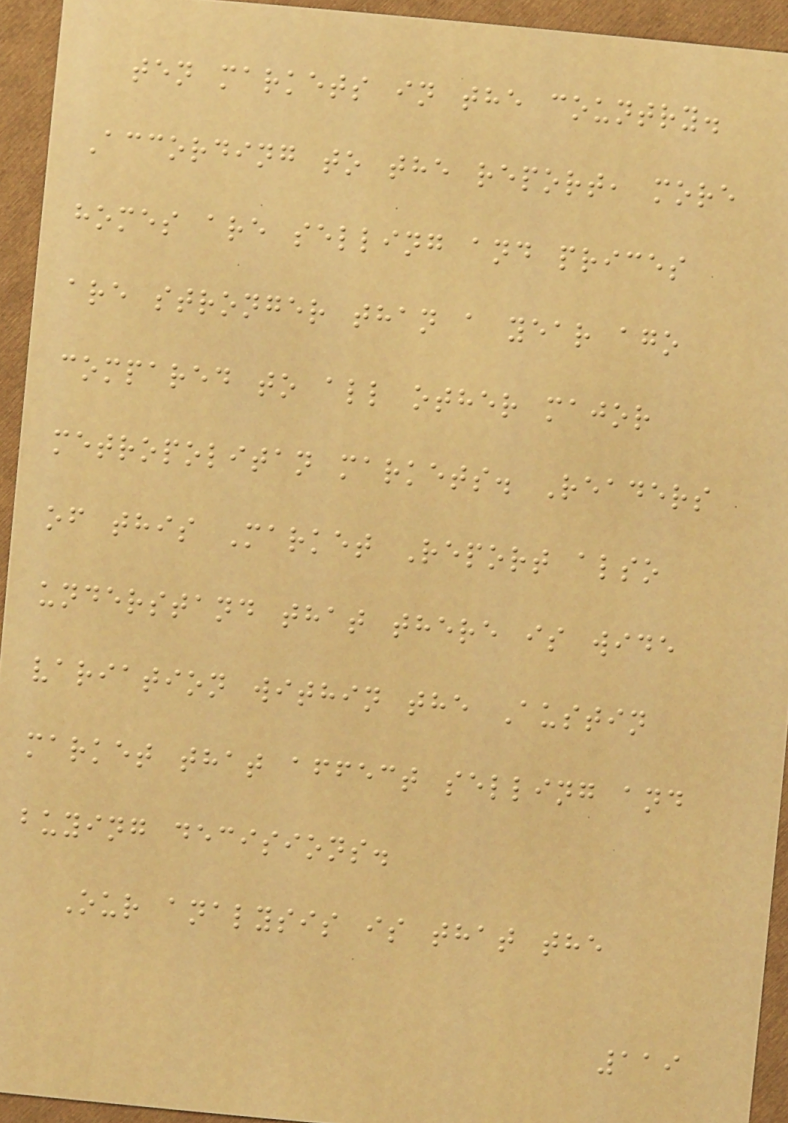ten markets in the country.
According to the report, more
homes are selling and prices
are stronger than a year ago
compared to all other major
metropolitan markets. Readers
of this Market Report also
understand that there is wide
variation within the Austin
market that affect selling and
buying decisions.
Our analysis is that the
119
